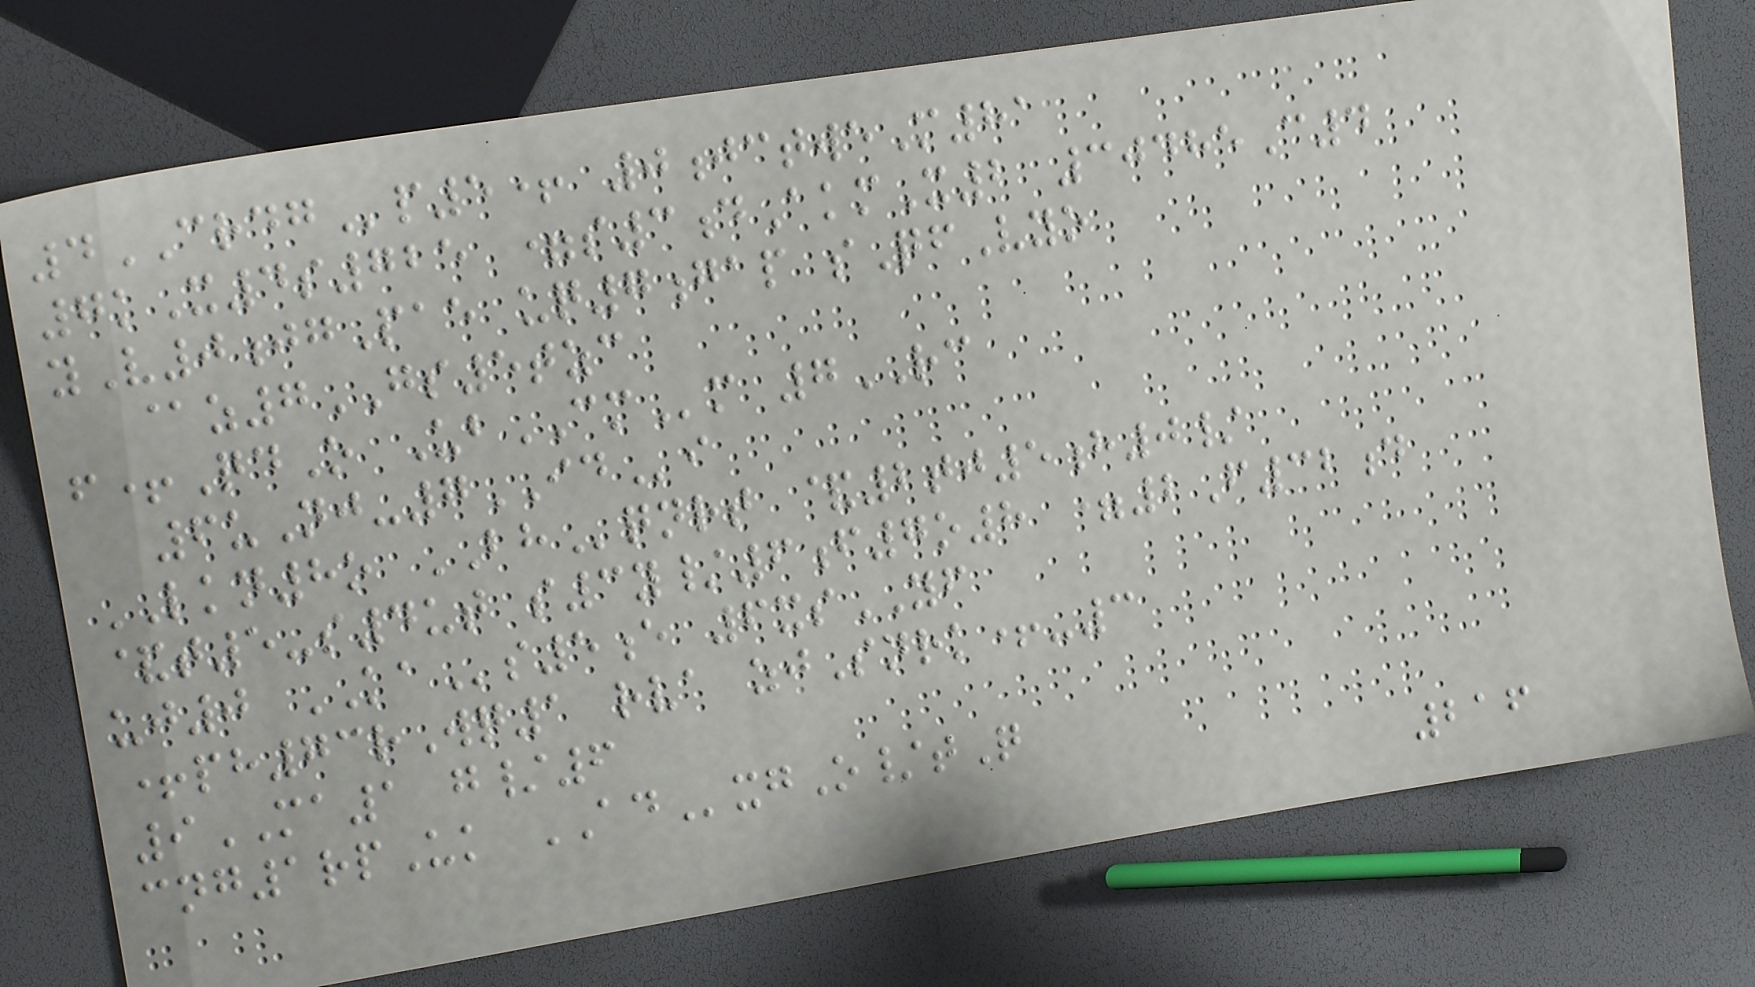4CRDGp5+ 0jctweM81
7kX4s725 =s3dAkmX2 30485C4
yV0jgPae uq7gap sQfVyo
@z7GS5tzc
f+QdO UbCMm 7RC
6uNj-7IDi
LKN8o BHqnrt &2tj5h0/
&t5-s4ut s3y/6f7o8 =2F32d
uj0 KAs5e 6xsYF
+ph73rWq1 rva zjSnrk+-3
9MA1 g/6
cng1rpUk ADxgO/tQ
216
